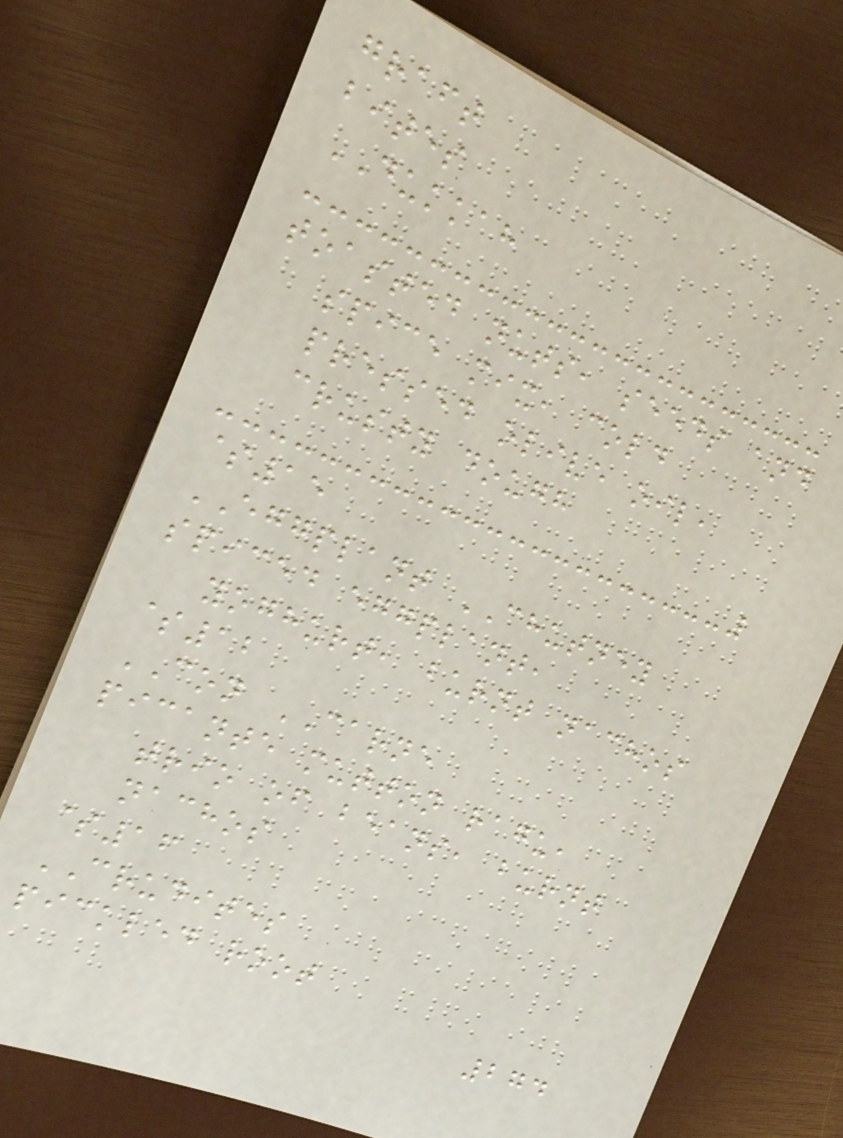graft
bites
DUKKAH
toasted nuts, seeds and
spice mix, cold
pressed olive oil,
crusty dough
$15
EGGPLANT CHUTNEY
spiced eggplant,
yoghurt, burnt nachos
$12
CON CARNE
picante mutton ragu,
trio of beans, burnt
nachos
$16
CRUDITES
pickled root
274
